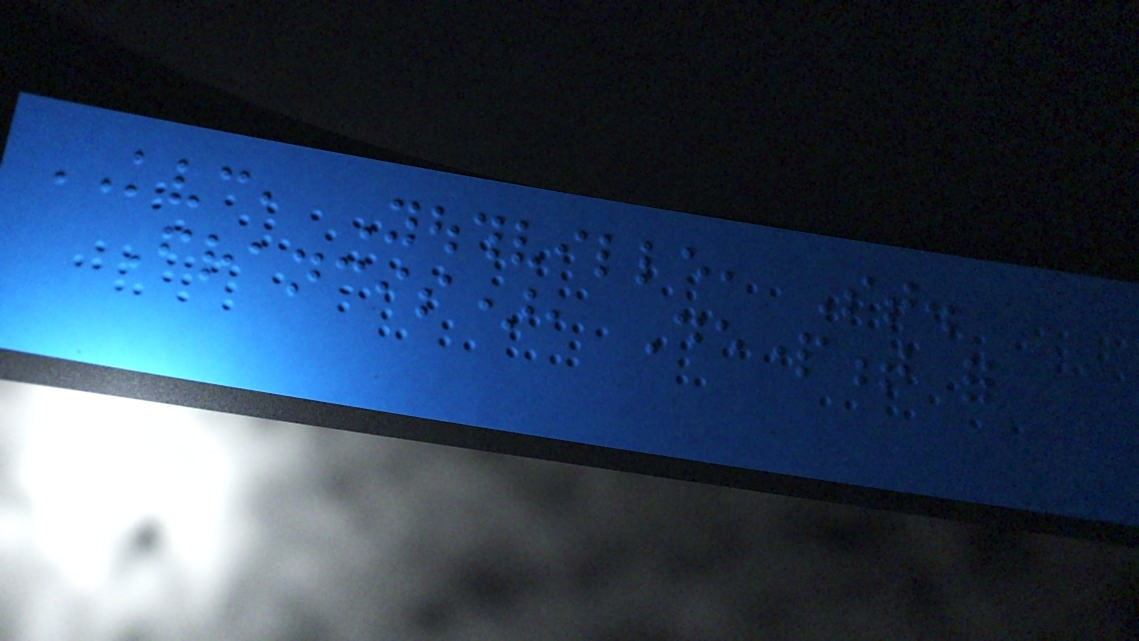KVC, Youthville, St.
Francis), Department for
